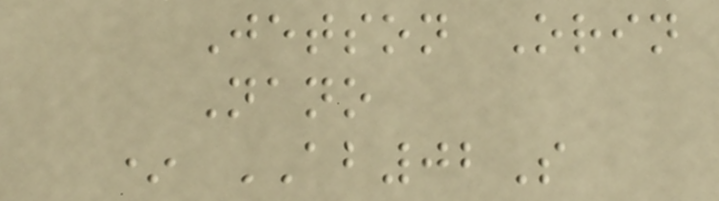Jetson Orin
Nano
* AB02S
